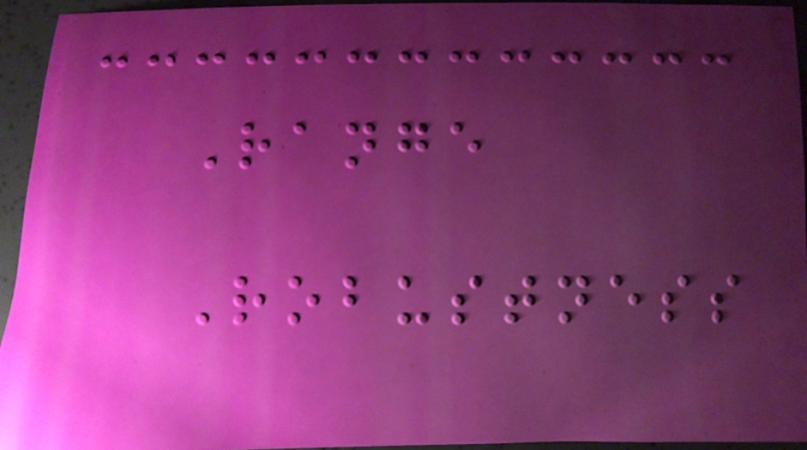Range
Robustness
